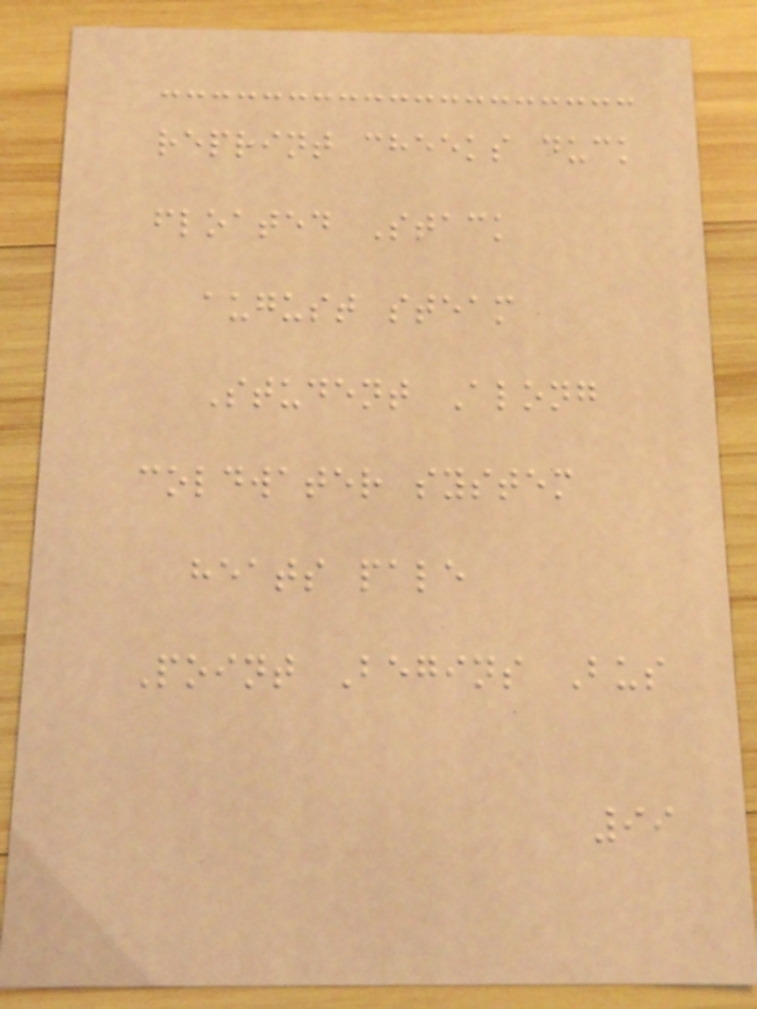reprint cheeks duck
floated Stack
august steam
Student Along
coldwater system
heats pale
Point Begins Bus
99
